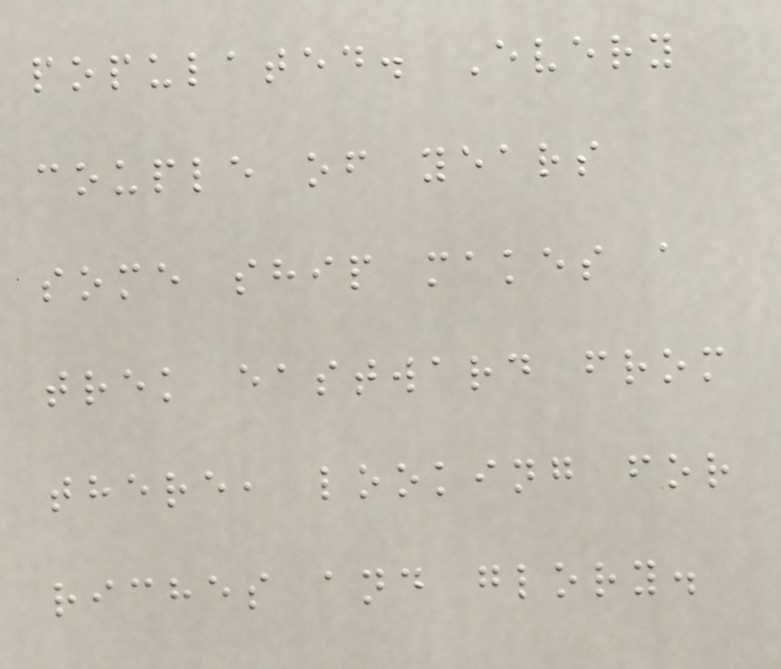populated. Every
couple of years
some ship makes a
trek eastward from
there, looking for
riches and glory.
